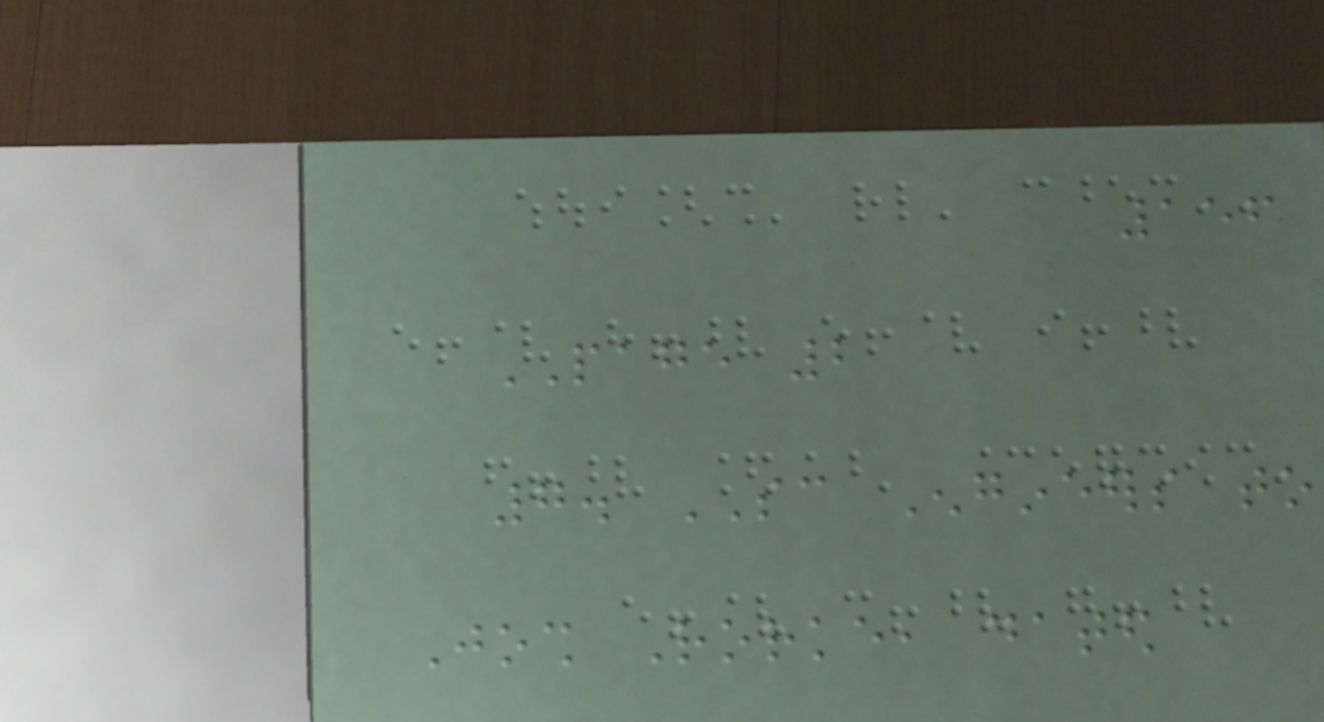156
PAGE 2
7. SC Engineers to
Josh Rorke, dated
